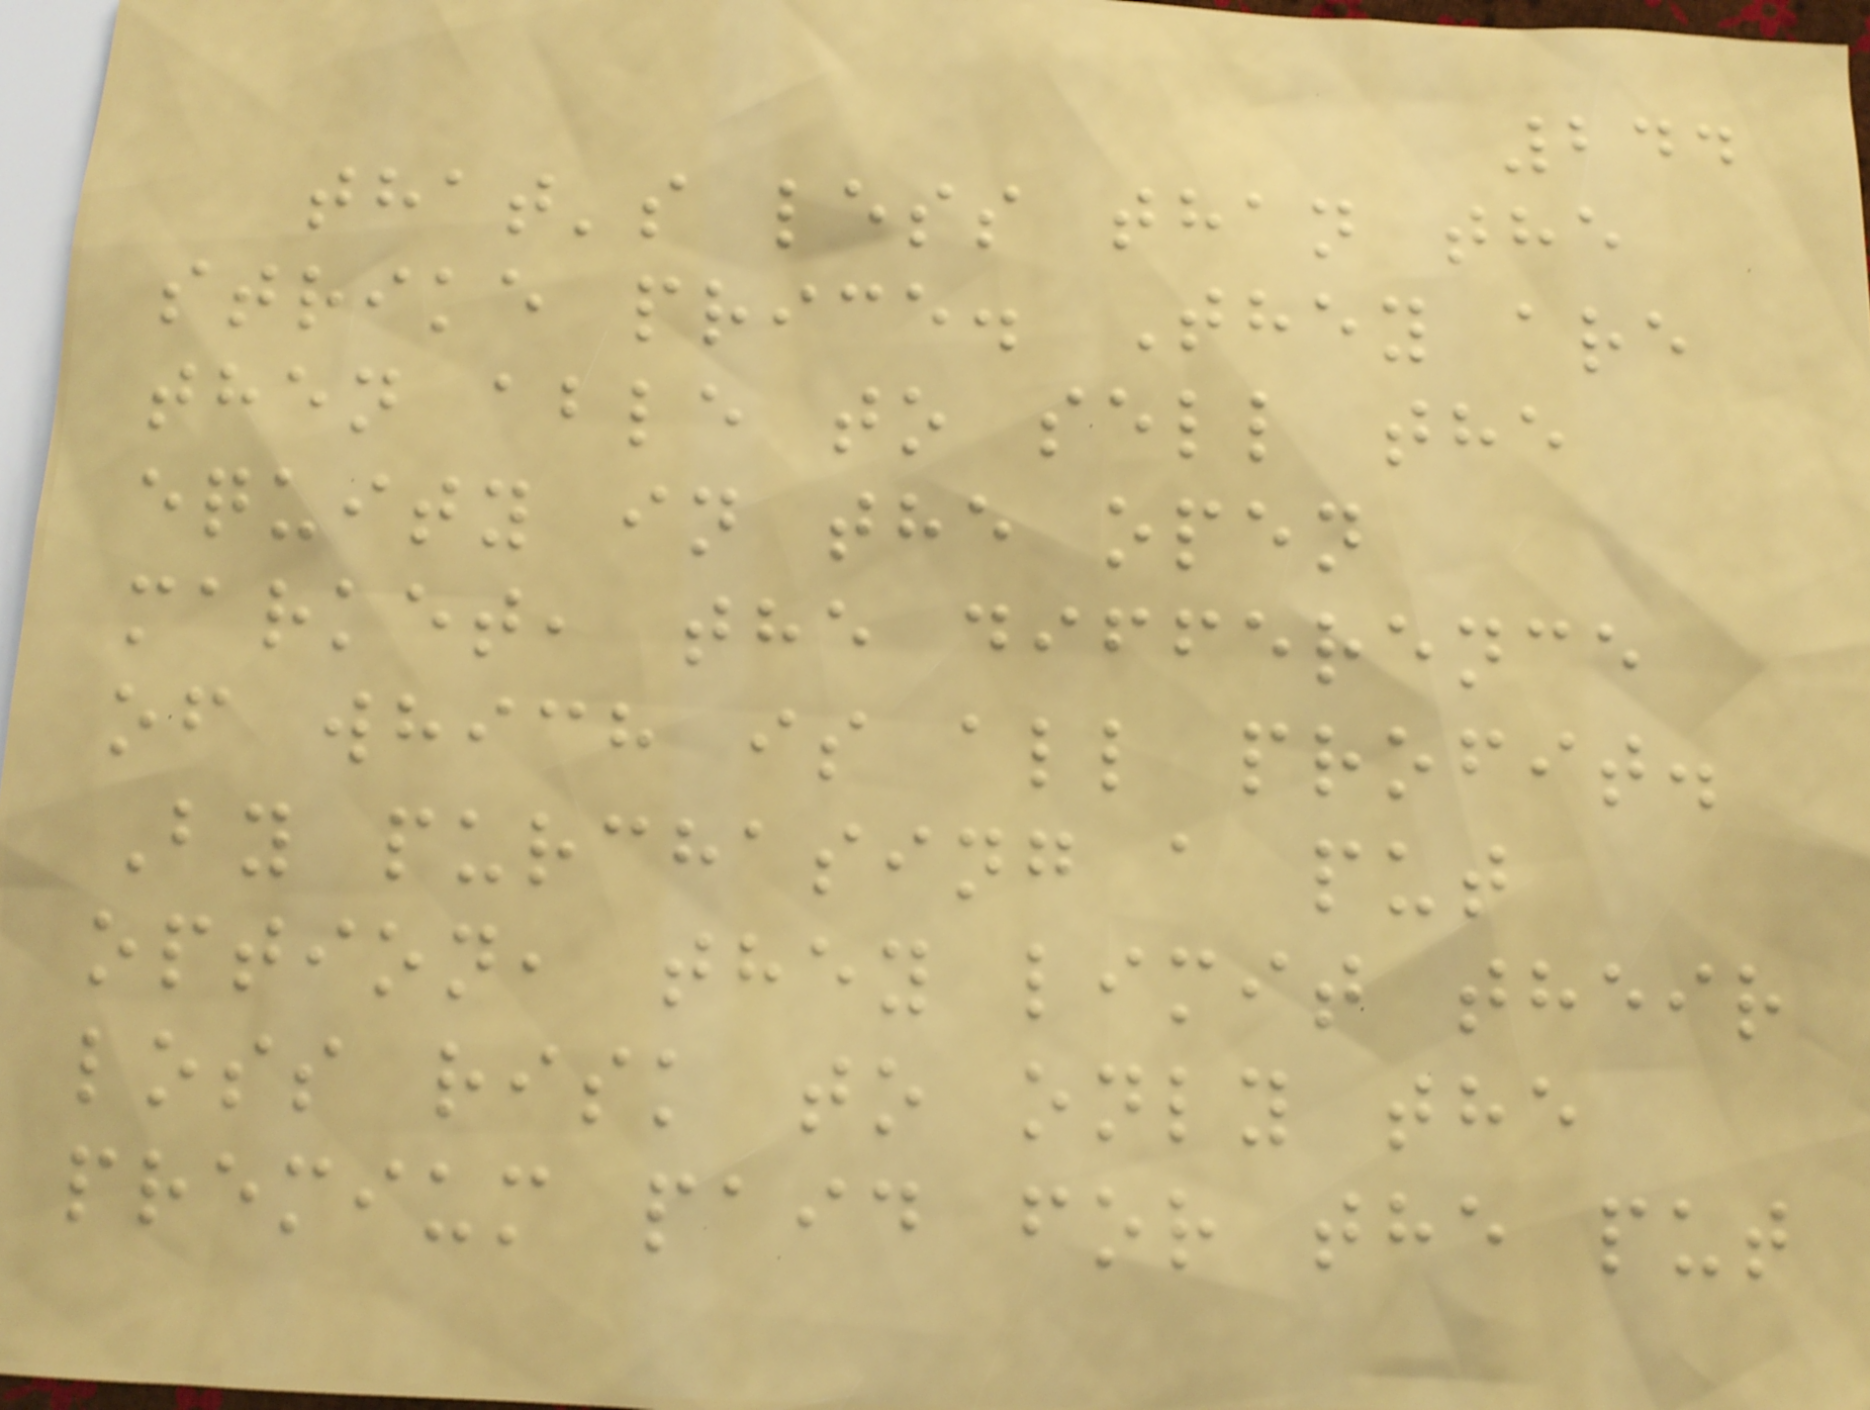244
that's less than the
strike price. They are
then able to sell the
equity in the open
market, the difference
of which is all profit.
By purchasing a put
option, they limit their
loss risk to only the
premium paid for the put
